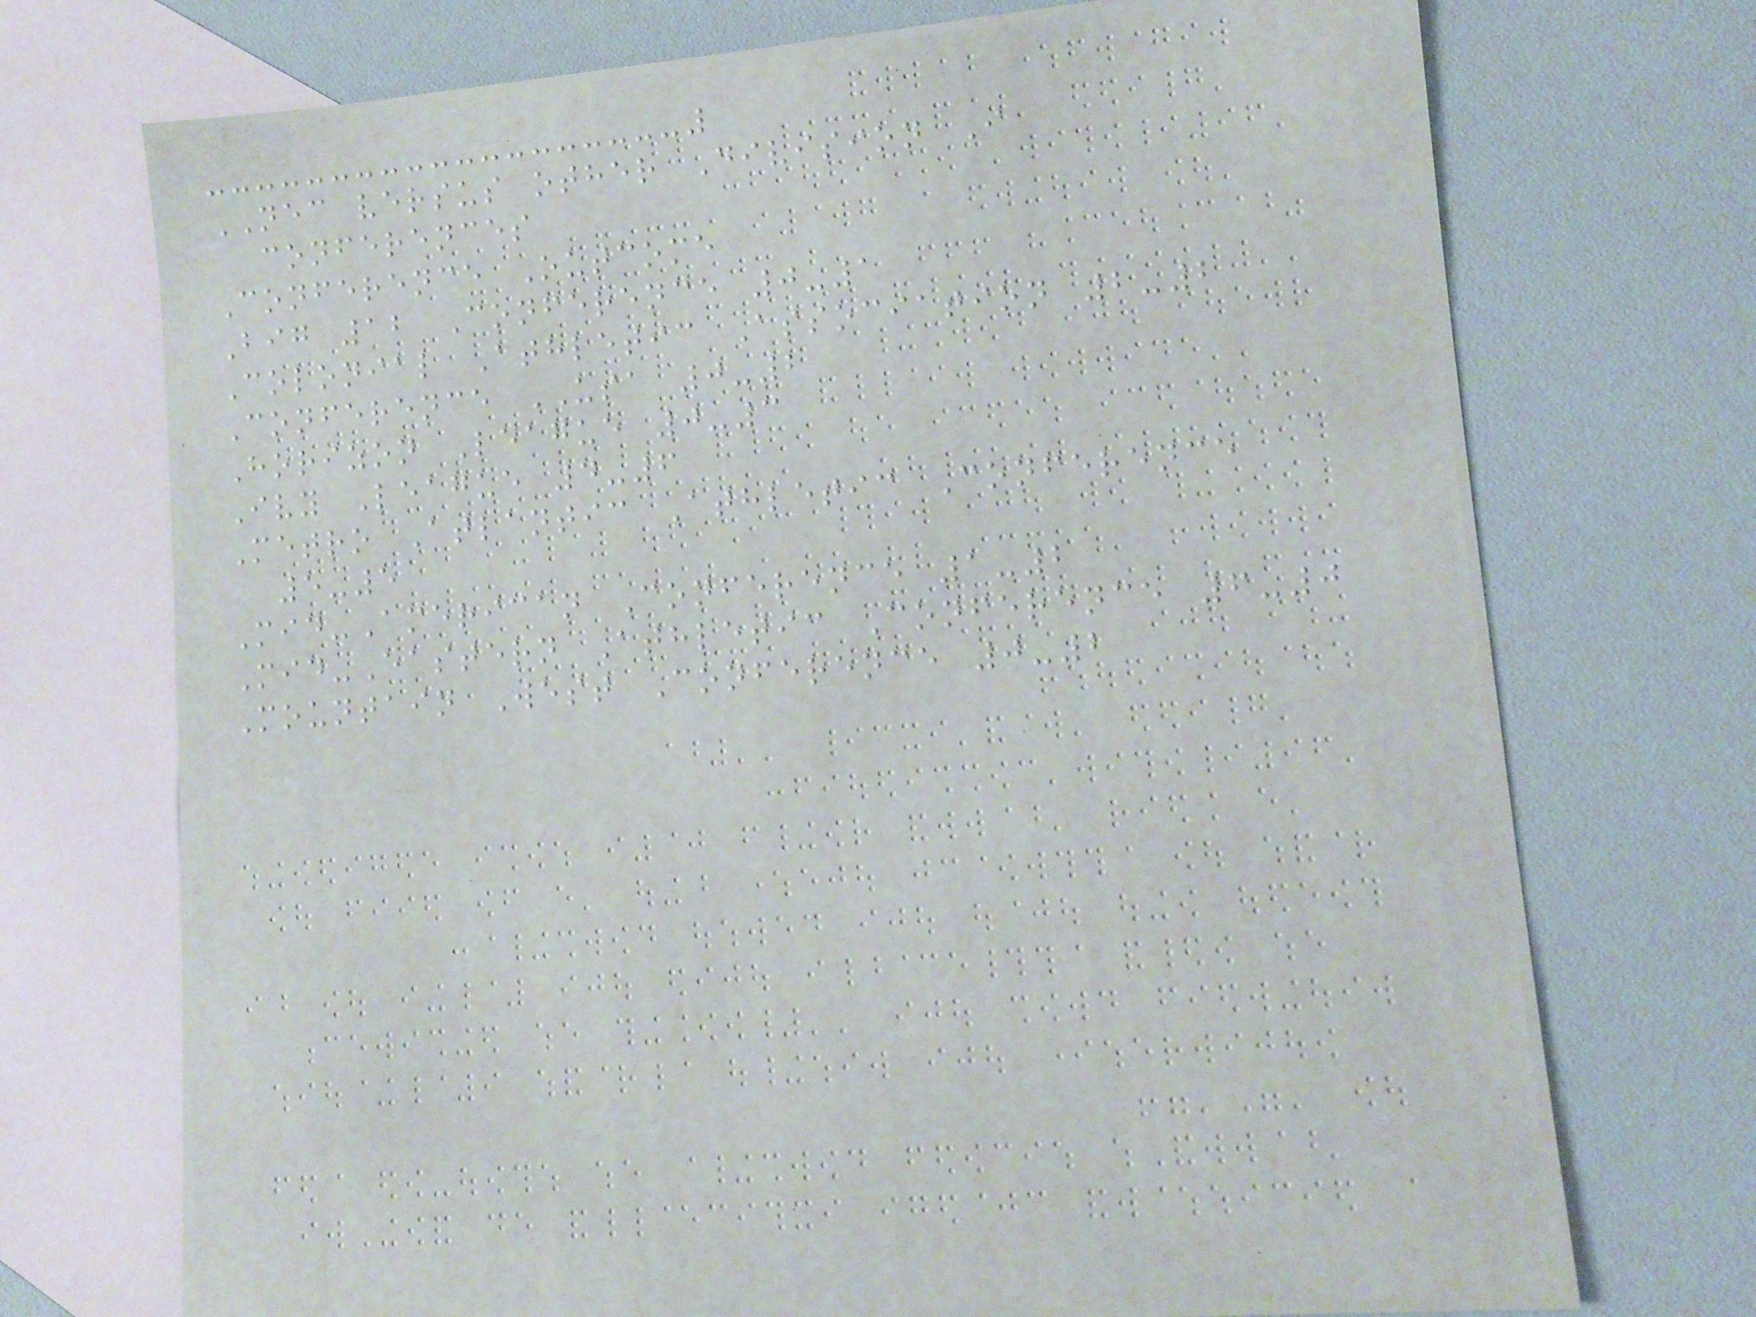NEC versus other Division I
conferences
Conference Outcome
Big 12 Conference 0-1
Colonial Athletic Association 2-2
Conference USA 0-2
Horizon League 0-3
Ivy League 4-6
Metro Atlantic Athletic Conference
5-5
Mid-American Conference 1-2
Mid-Eastern Athletic Conference 6-0
Mountain West Conference 0-2
